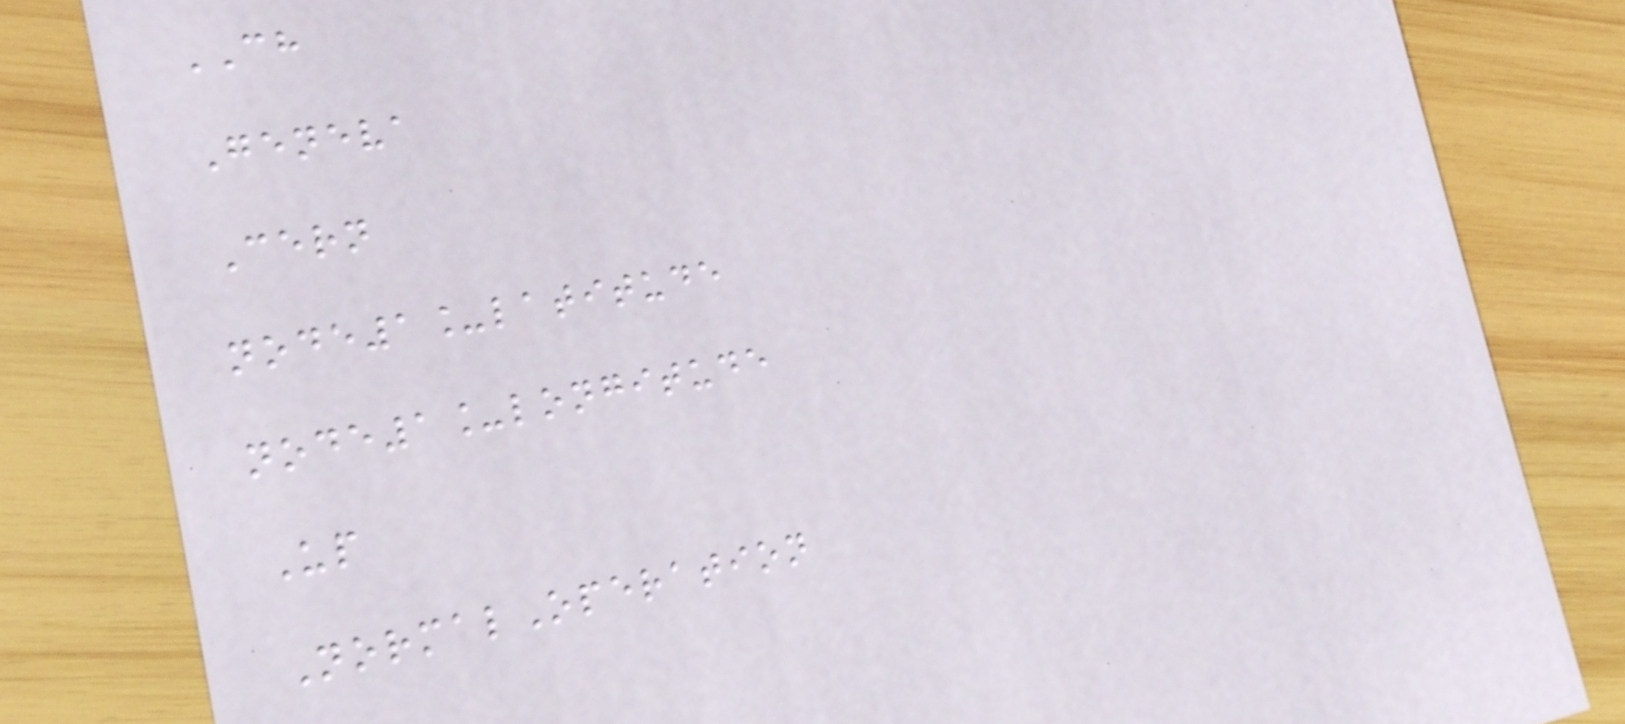CH
Geneva
Cern
node1_latitude
node1_longitude
Up
NormalOperation
